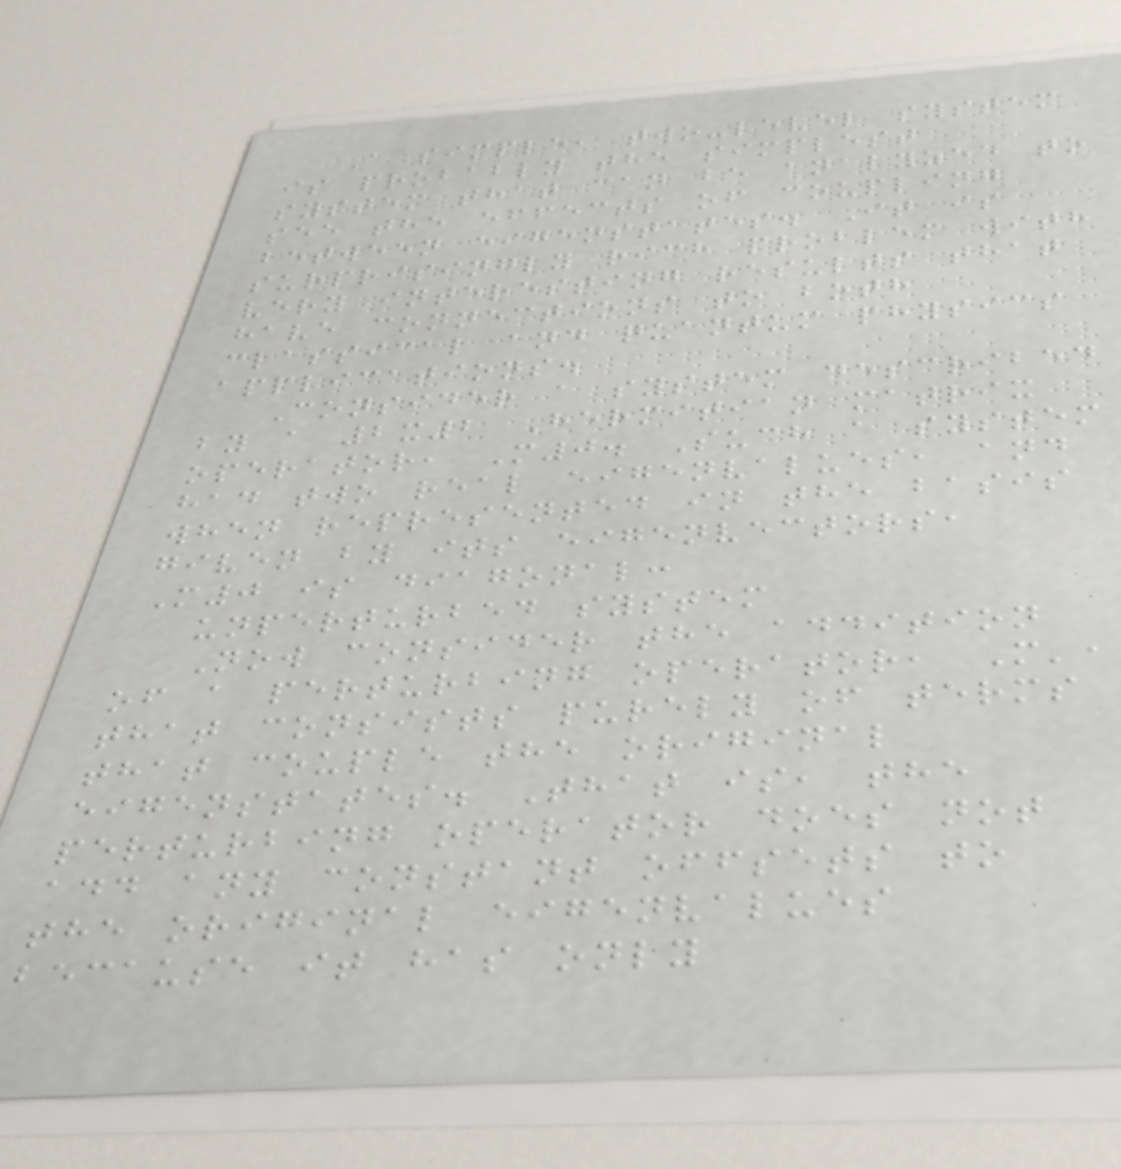A simple, two-level system
is probably the simplest
system that can be analyzed to
see the effects of coupling
between eigenstates. It is
surprisingly rich problem with
very interesting results that
have connections to both
classical and quantum physics
applications.
Consider a system described
by a 2x2 Hermitian matrix
operator, M0. Such a system
had two real eigenvalues, and
when represented in the basis
given by its eigenvectors,
M0 is diagonal:
unperturbed system
Now consider the addition
of a perturbing operator, M',
that consists purely of terms
that couple the original
eigenstates. That is, the
perturbing operator does not
add any constant offsets to
the original eigenvalues
because it has only
